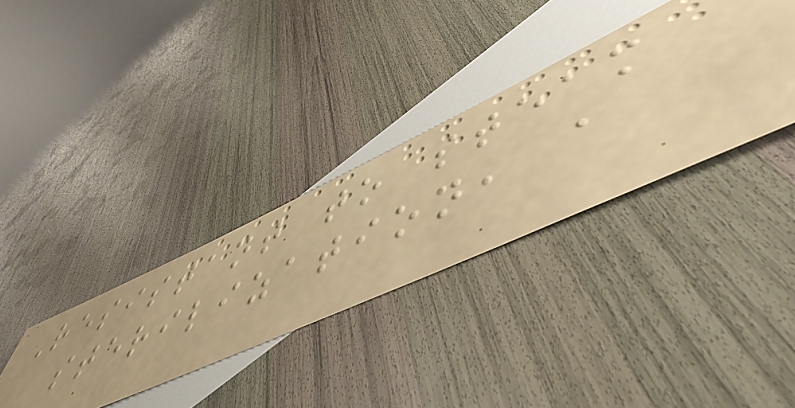Resistant to steam
sterilization, a
